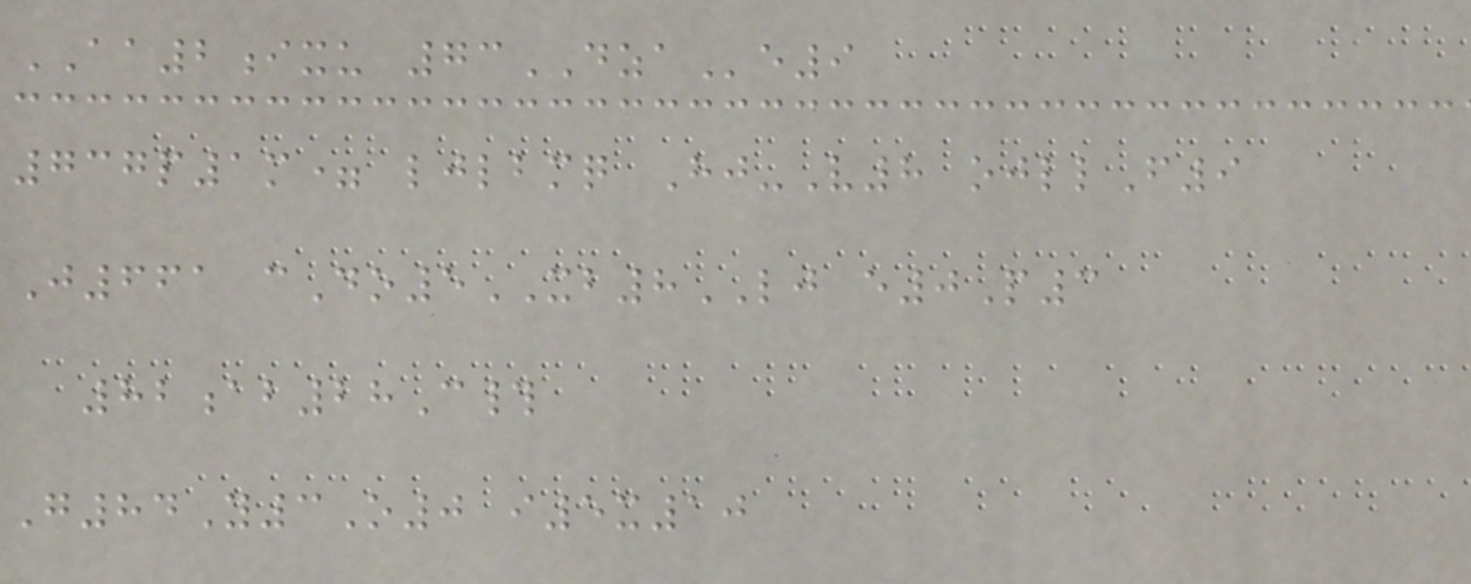AA2ixu 73DZAe9
737p1m= ljlbmq Hj-V8 ojllF9
J661 cDo5XB8LJ e0P3
82ab28C#
G84Y3O0 i5x10
